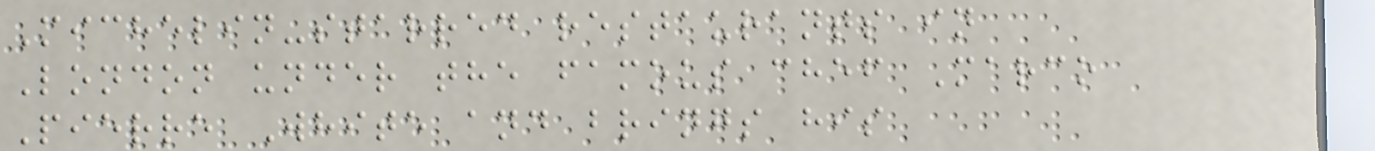Michelin-starred restaurants in
London under the famous chef Marco
Pierre White and brings his
